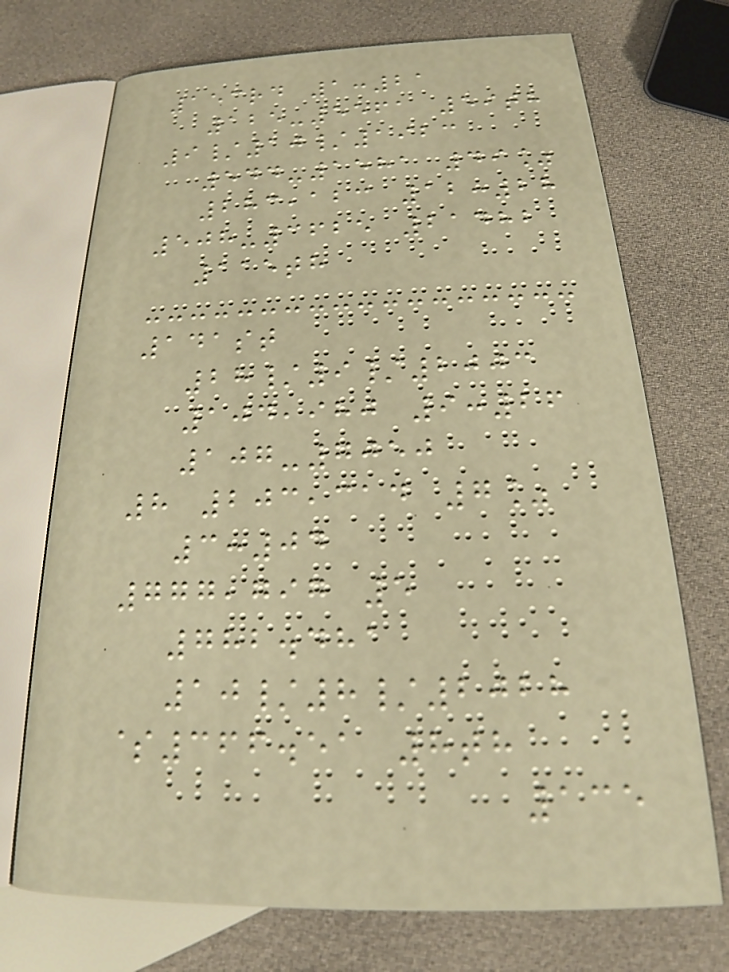153rd 1:21
125-5561 59th
9/10/1923
544-1581 49%
283,123 12:28
508-3625 21482
115th
141st
28/9/2003
104,980 9:26
107-7050
8 203,314 7%
3:04
777,797 5
782.481
10/8/2028
$366.51 8th
135
